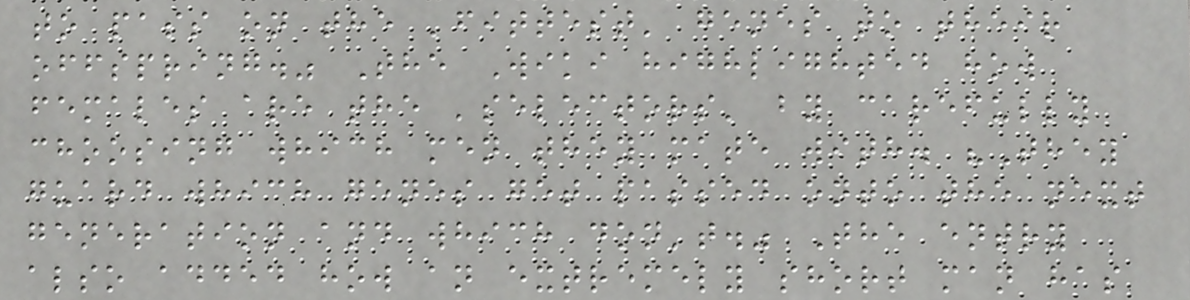to pass on the 'fittest' genes to their
offspring." The Wiki highlighted how
females are the 'selectors' by carefully
choosing which men they mate with. "They
guard which genes get passed onto the next
generation and which don't." The entry
also added how an extremely short man has
